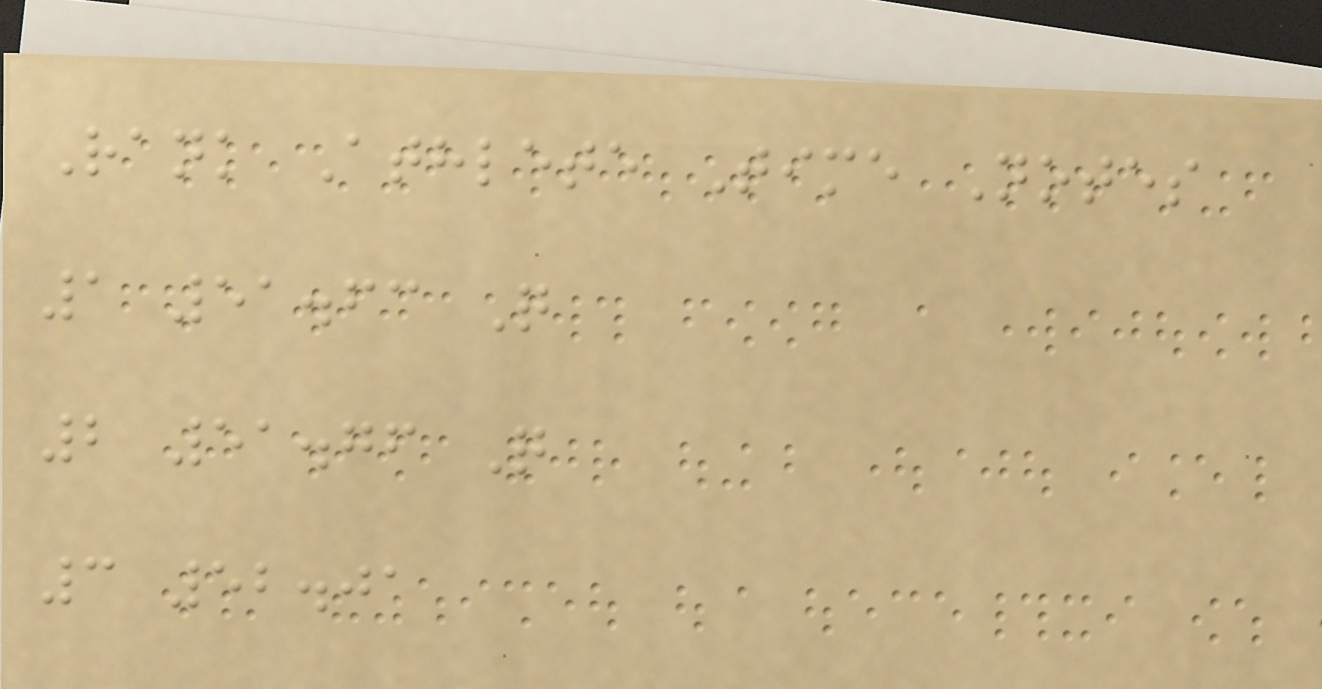Rank Athlete Time Notes
1 51.63 Q
2 51.76 Q
3 52.01
